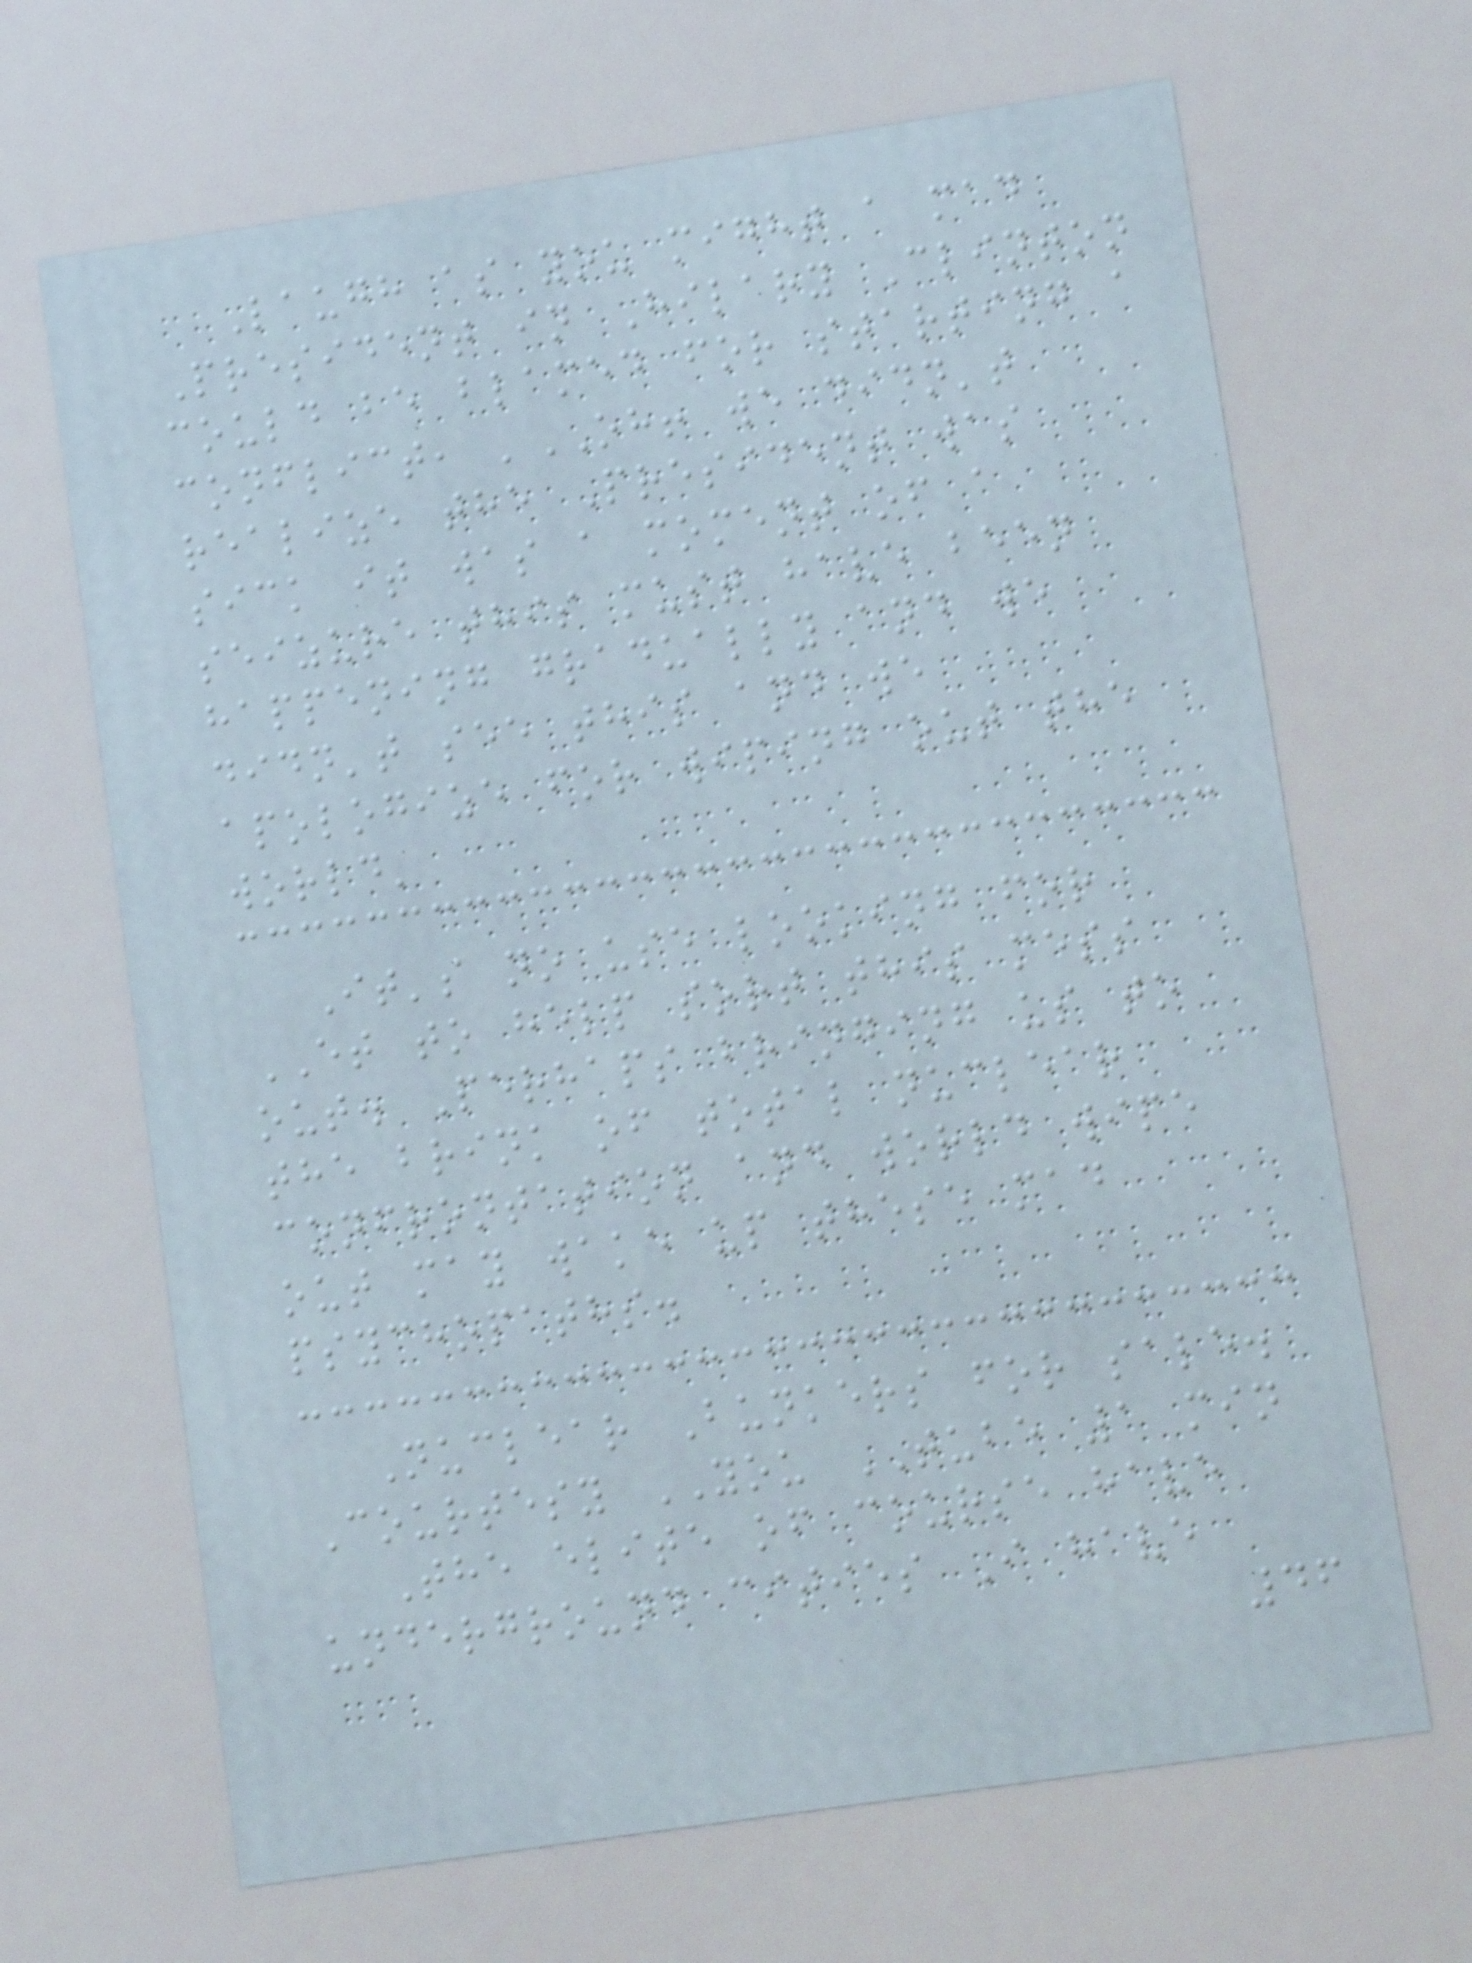Laugh as you might a mad
President in Hilary Clinton
could be blamed for starting a
conflict, 'OH! we didn't
realize the President was
sick it was a moment of a
seizure this must have been
happening gradually and we
didn't see this and we
apologize for wiping out the
world'
It's no use looking for
ET to help sort this mess
out. Perhaps bringing us to
the brink of total nuclear
confrontation and world wipe
out may wake up these mad
psychopaths.
Nuclear Bunkers for sale.
Courtesy YOU TUBE 1 min
The elite of course have
underground cities I have
46
